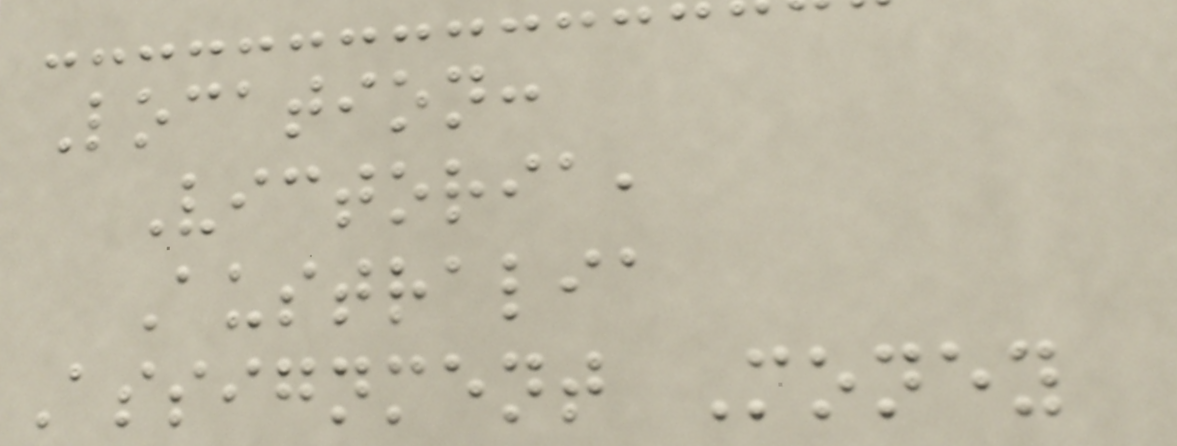Location:
Victoria,
Australia
Assignment Money
